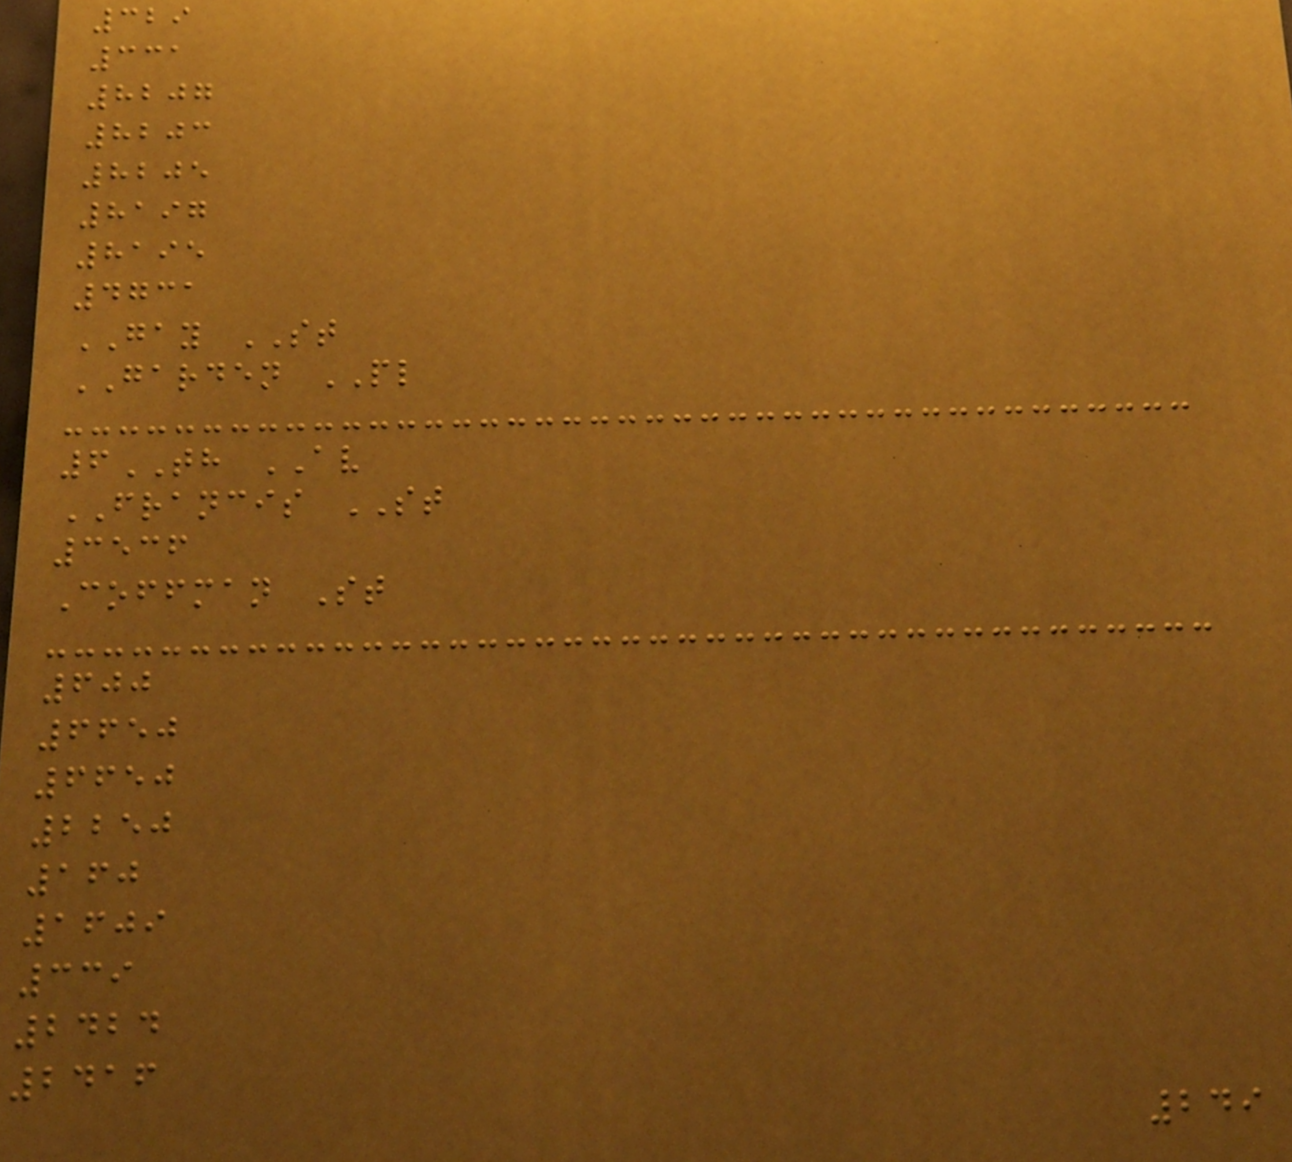329
331
8207
8203
8205
8197
8195
4731
GAY ST
GARDEN PL
6TH AV
FRANCIS ST
3536
Coffman St
600
6650
6650
2250
160
1609
339
2424
2416
249
